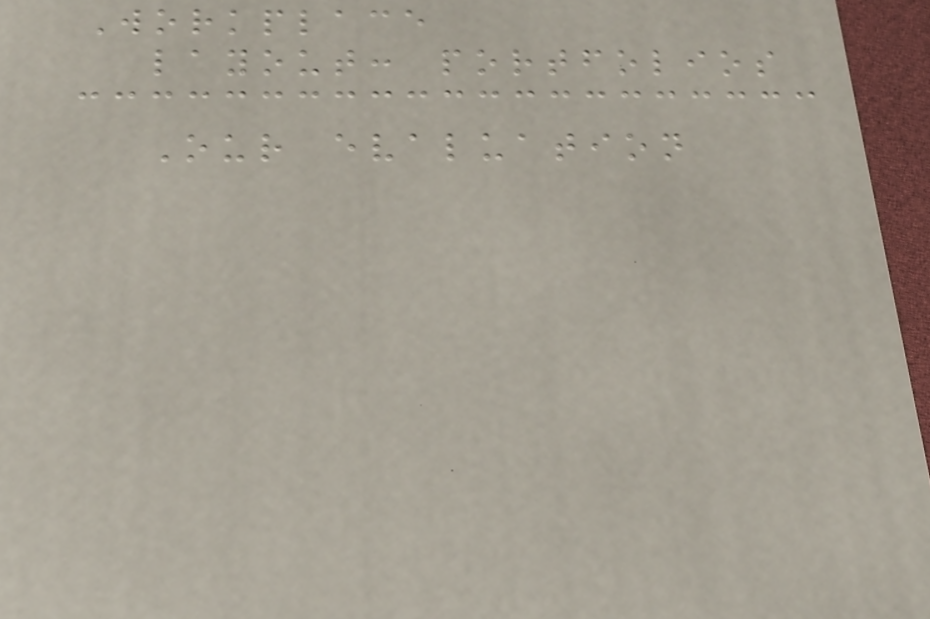Workplace
layout: portfolios
Our evaluation
